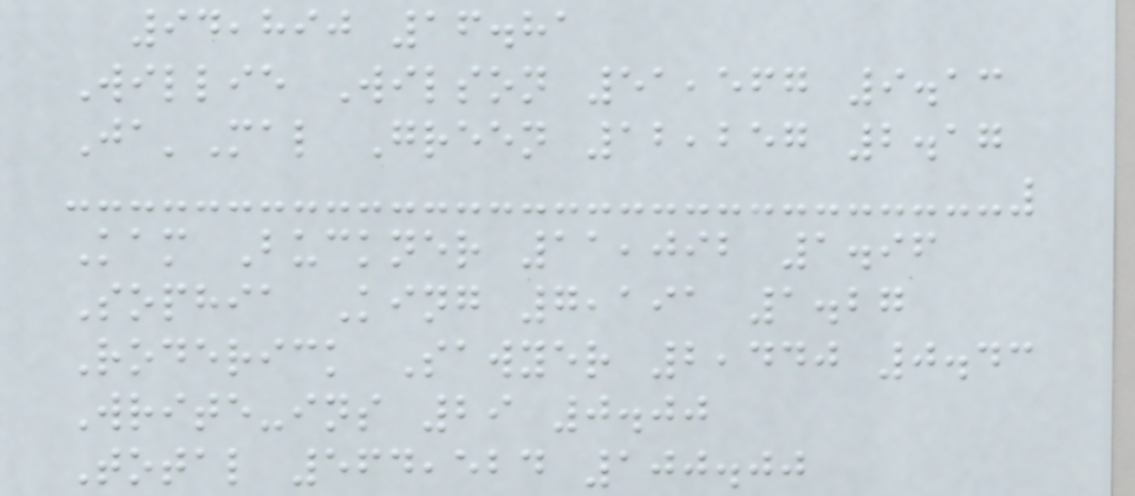94,890 16.81
Willie Wilson 51,567 9.13
Ja'Mal Green 12,257 2.17
Kam Buckner 11,092 1.96
Sophia King 7,191 1.27
Roderick Sawyer 2,440 0.43
Write-ins 29 0.00
Total 564,524 100.00
